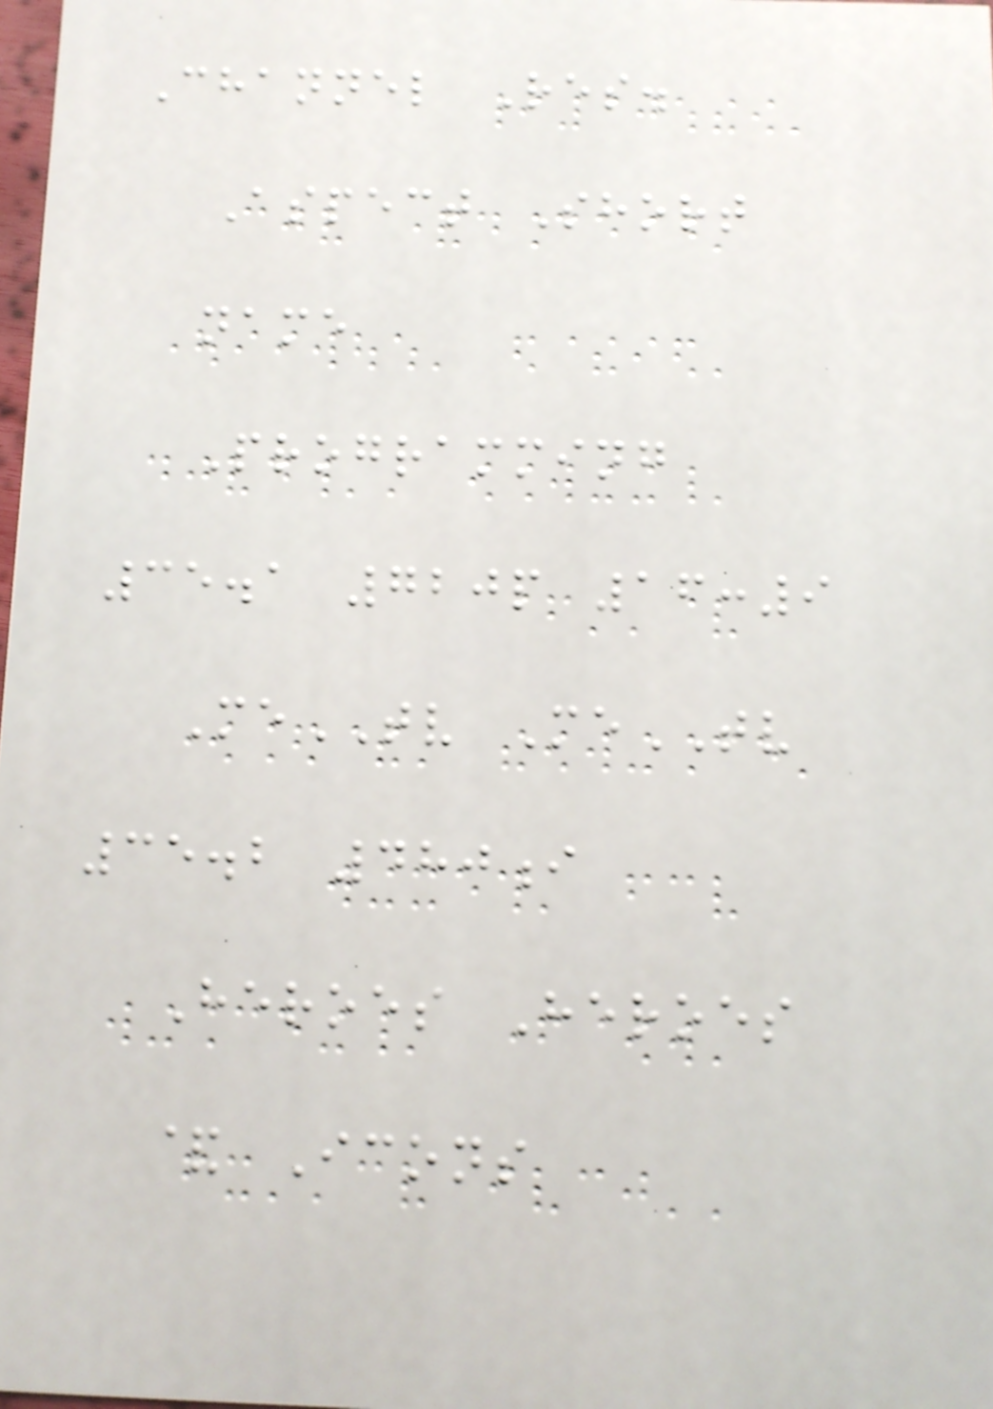Channel Res.
Aspect Short
name
Programming
35.1 720p 16:9
MeTV MeTV
35.2 480i
Heroes Heroes
& Icons
